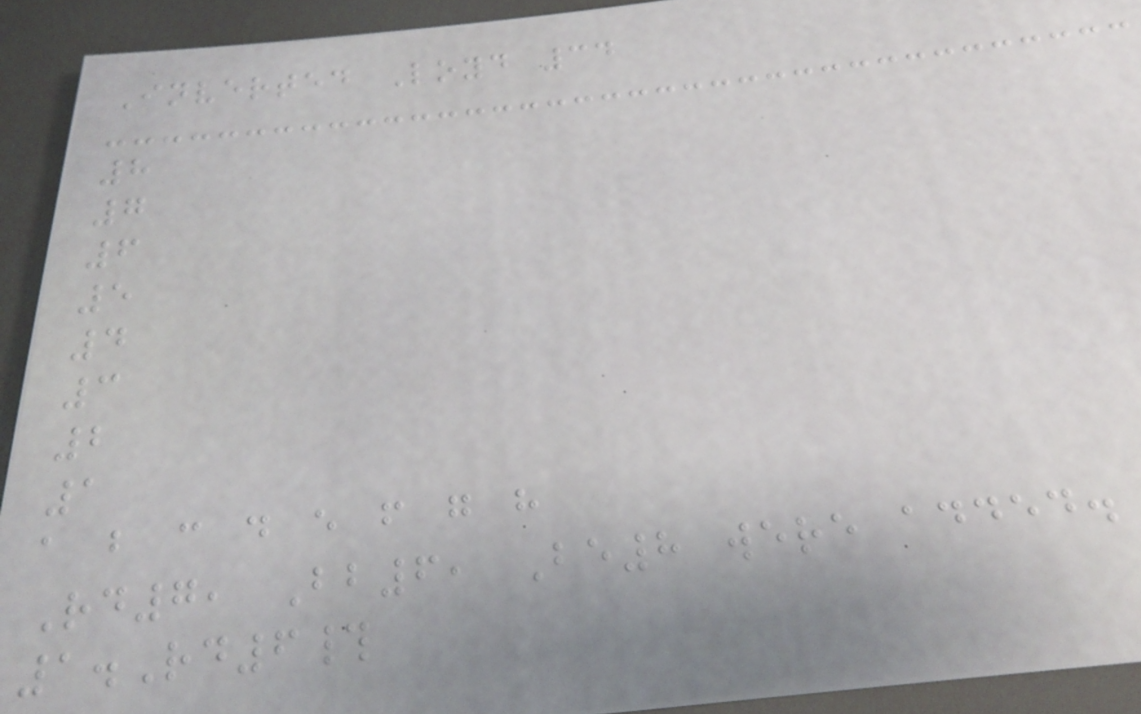Inverted Loyd 34
8
7
6
5
4
3
2
1
a b c d e f g h
Rd7, Bb6, Be8 were added.
1.Rd6#
